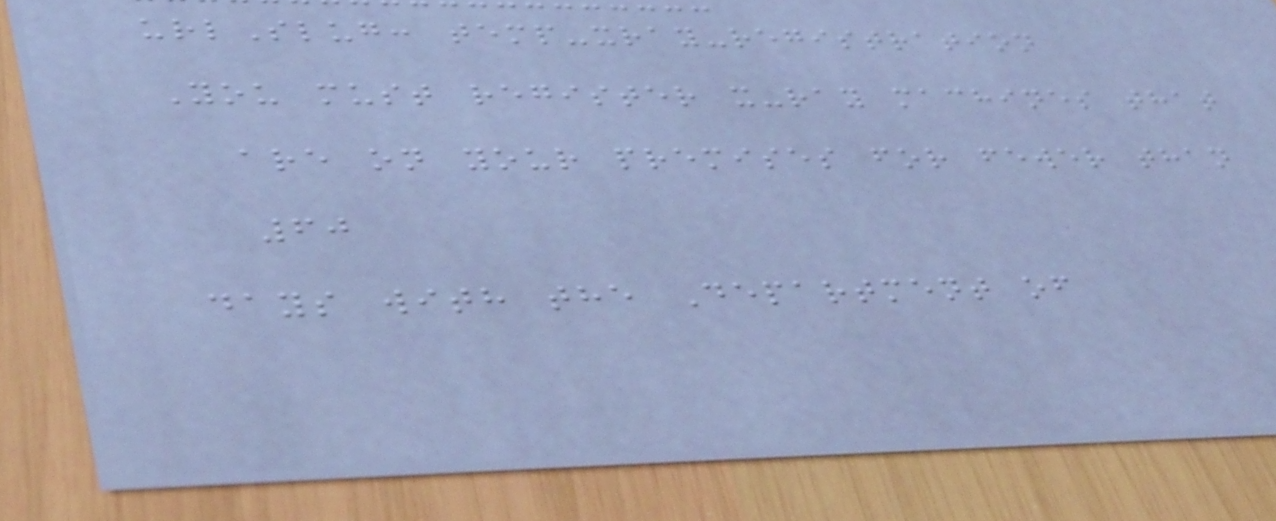urlSlug: temp-xray-registration
You must register x-ray machines that
are on your premises for fewer than
60
days with the Department of
